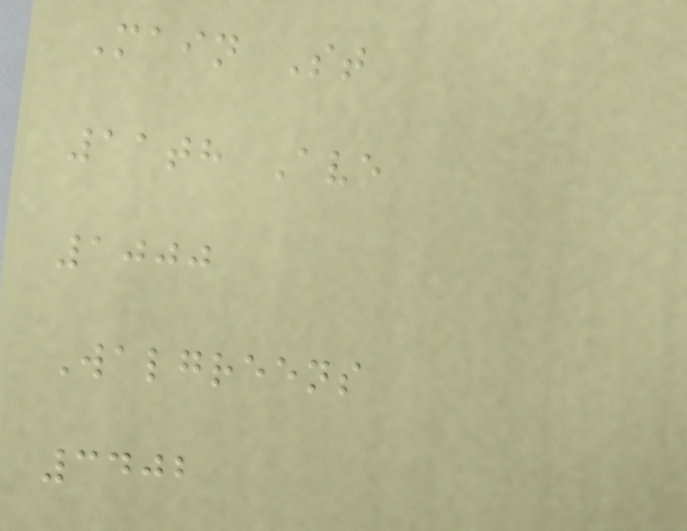Main St
11th Ave
1000
Walgreens
3402
